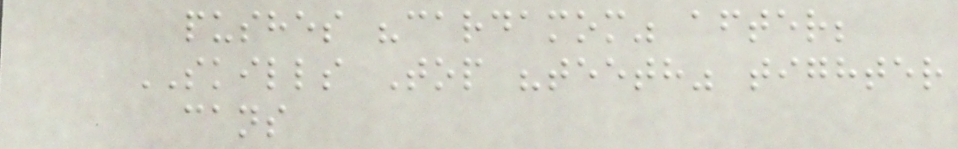pushes "cardamom" after;
SKILLS Top "teeth" tighter
cans
